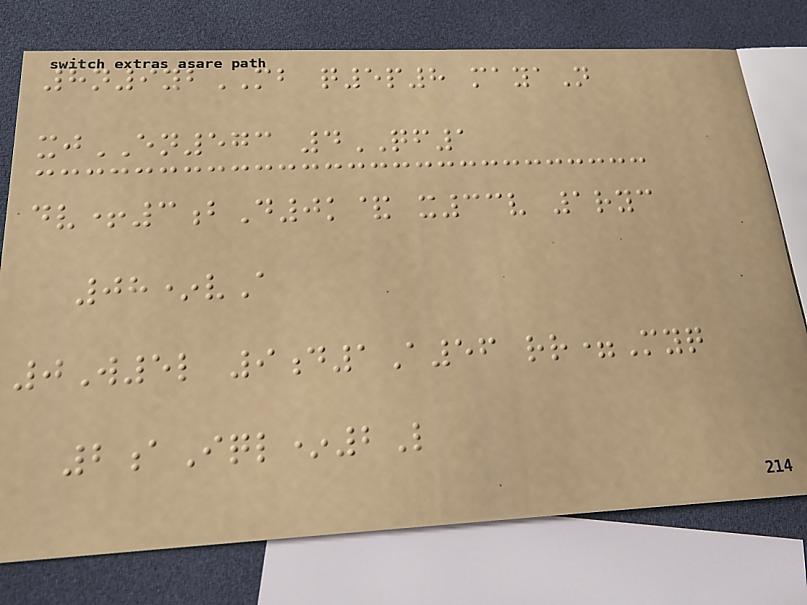8n9ybMB q5p8 mayaN
xjEN573 4QF1
dv+3bD0k& x33v 1ryc
08*vA
0W5l 9d1A56 rr=Myq
2aIql*2L
